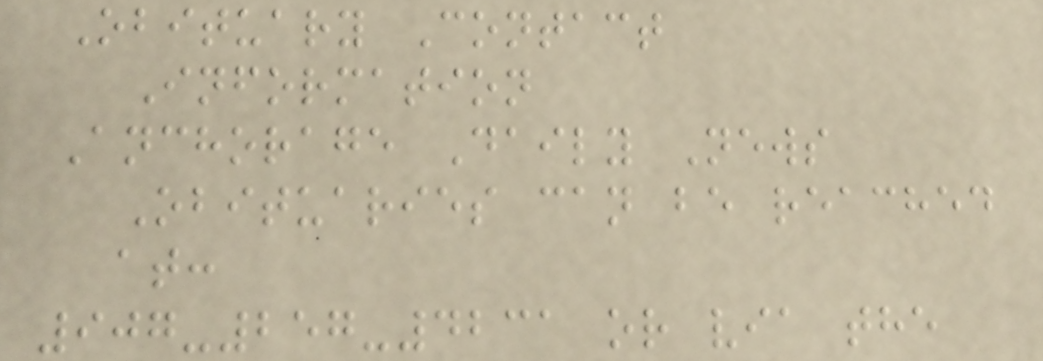Obituary Contact
Information
Anchorage Daily News
Obituaries can be reached
at:
907-257-4231 or via the
